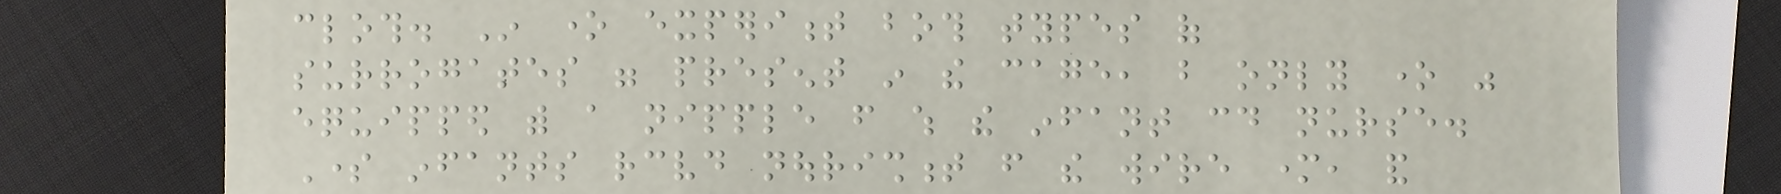cloth. In one experiment both types of
surrogates were present in the cage, but only one was
equipped with a nipple from which the infant could nurse.
Some infants received nourishment from the wire mother, and
